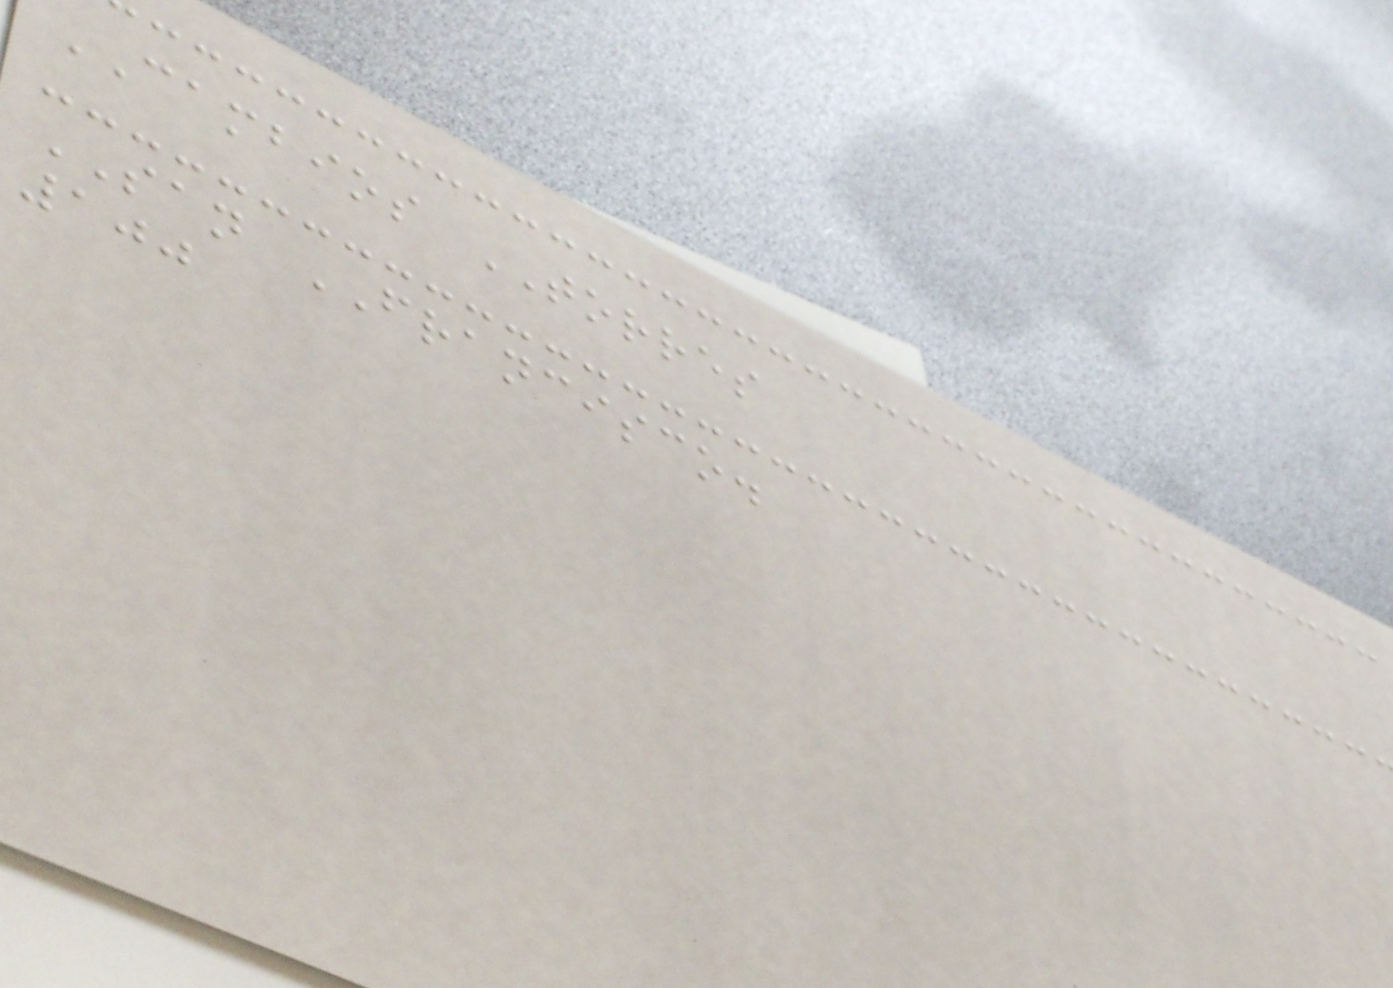CAMBIOS TORRES
SAN FRANCISCO.
100
